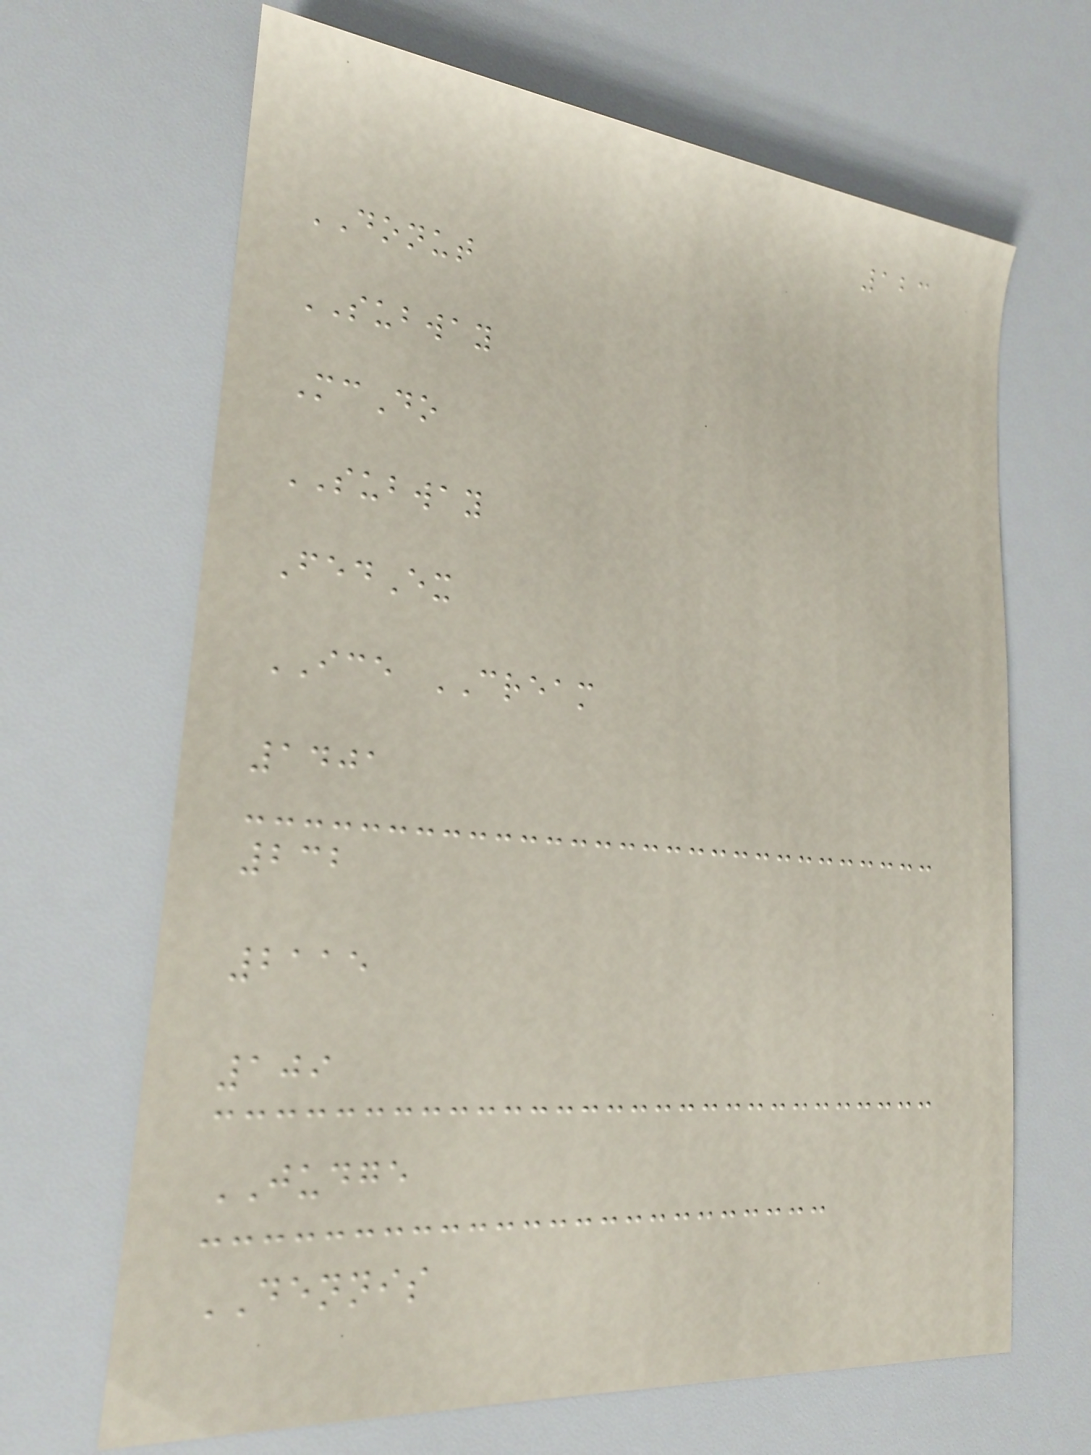123
DONUT
SUBWAY
McDo
SUBWAY
FedEx
ICE CREAM
1401
232
2115
109
JUDGE
DENNIS
